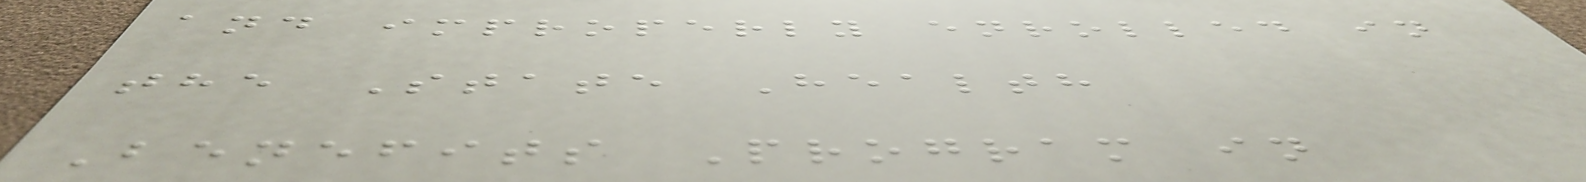and improperly enrolled in
the State Health
Benefits Program in
